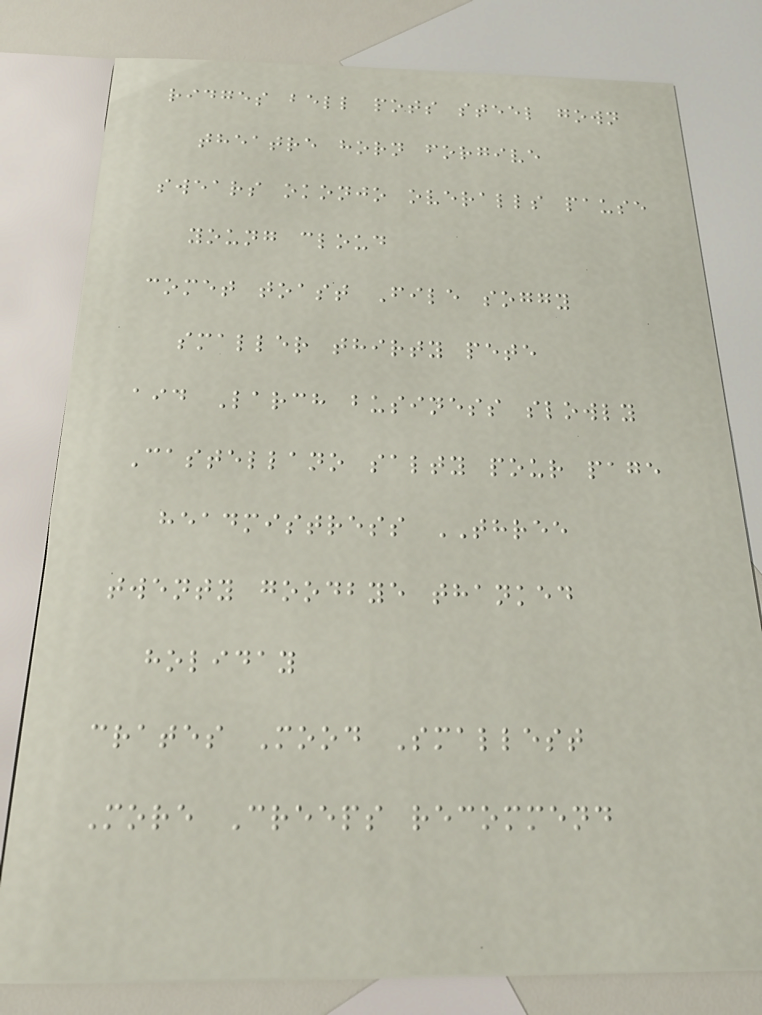ridges bell pots steel gown
theatre horn forgive
swears okonjo overalls pause
young cloud
comet toast File soggy
smaller thirty pete
aid Larch business slowly
Castellano salty pour page
headmistress THREE
twenty goodbye thanked
holiday
crates Mood Smallest
More Creeps recommend
